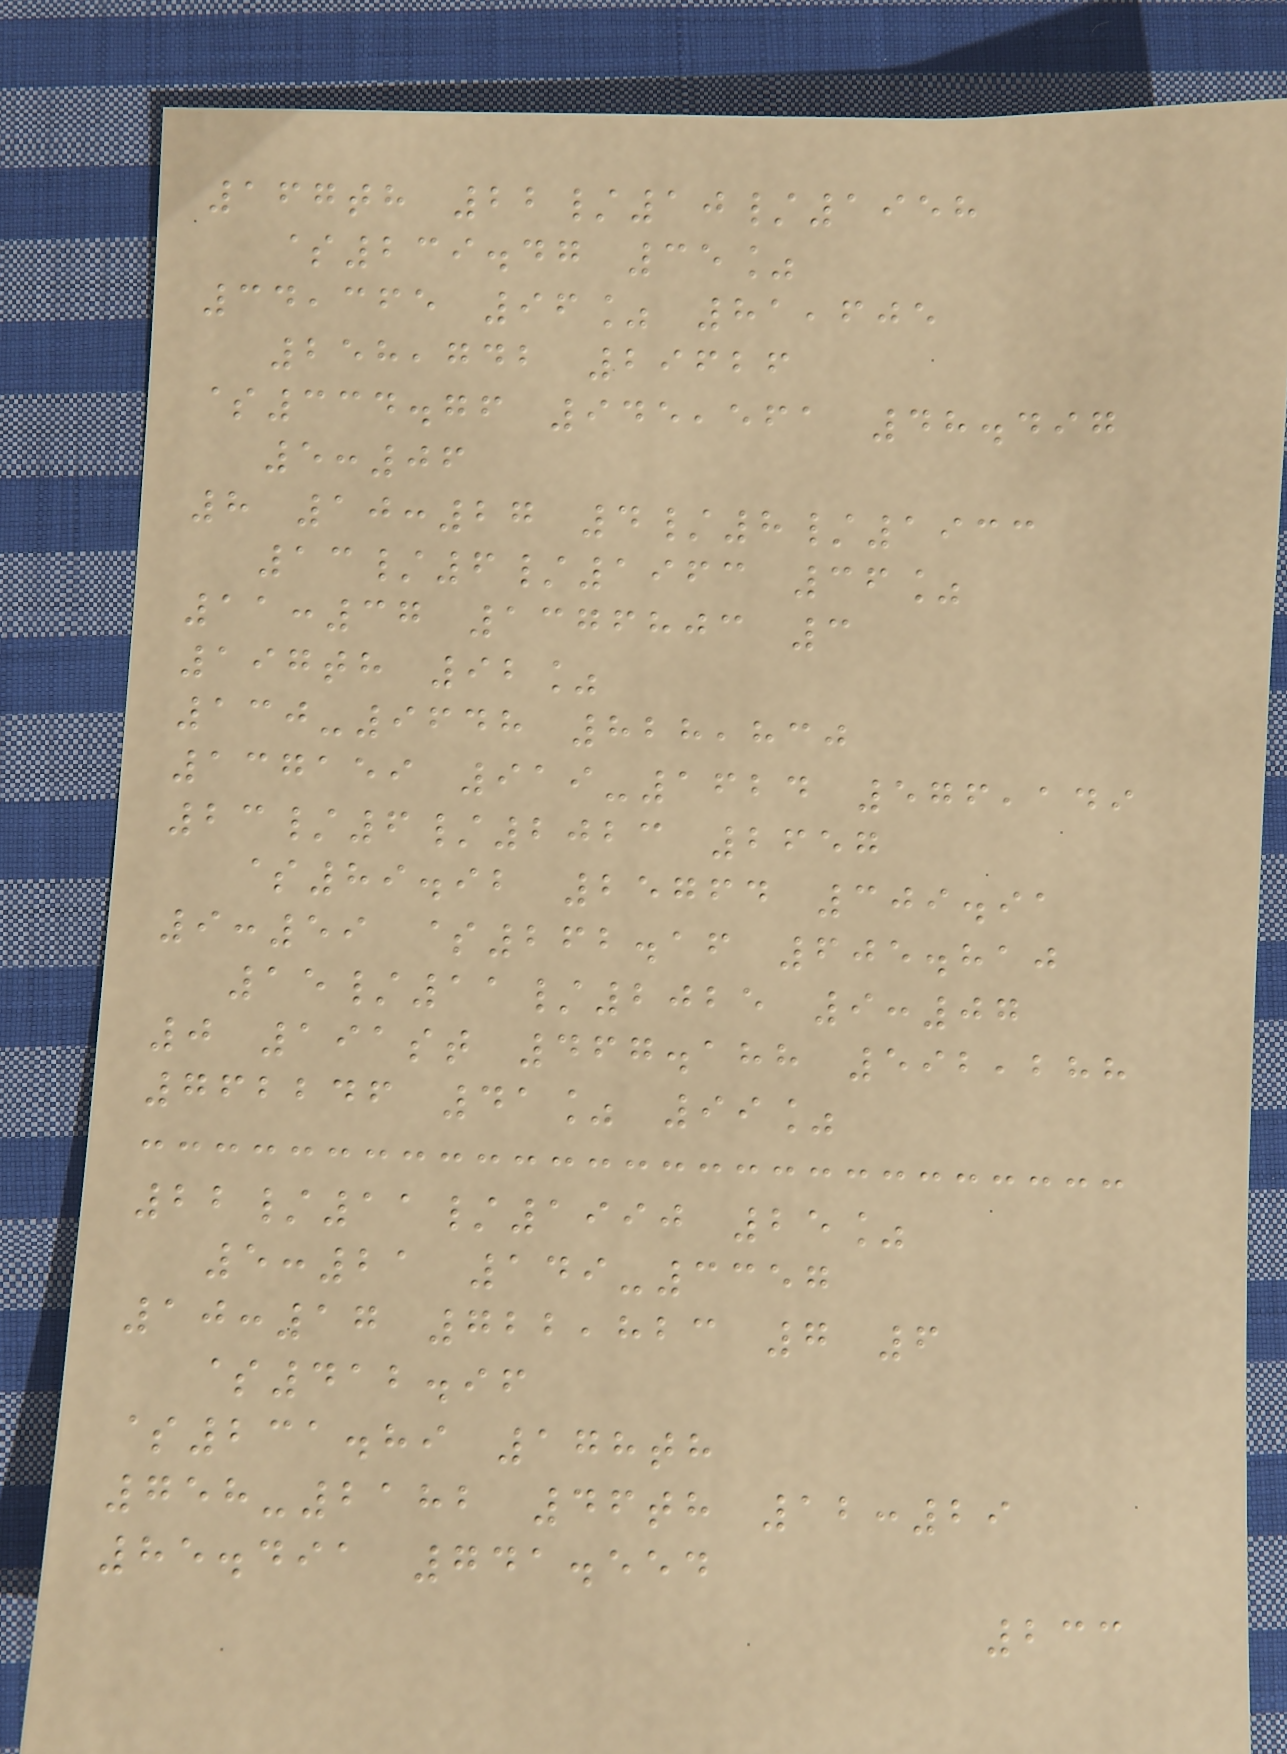167th 22/10/1958
$239.47 35%
34,365 96% 81,605
258,742 29626
$334.76 945,561 48.497
5:06
8 10:27 4/8/1933
13/6/1963 36%
11:37 1376803 3
197th 92%
130-9648 828,830
137159 919-1624 576,149
23/6/2023 2657
$89.92 25764 309.91
9:59 $262.16 605.810
15/11/2025 9:07
0 191st 467.188 592,288
762246 41% 99%
22/11/1990 25%
5:21 149-3357
10:17 722,823 7 6
$412.96
$231.89 178th
758-2182 46th 12:29
85.491 741.554
233
